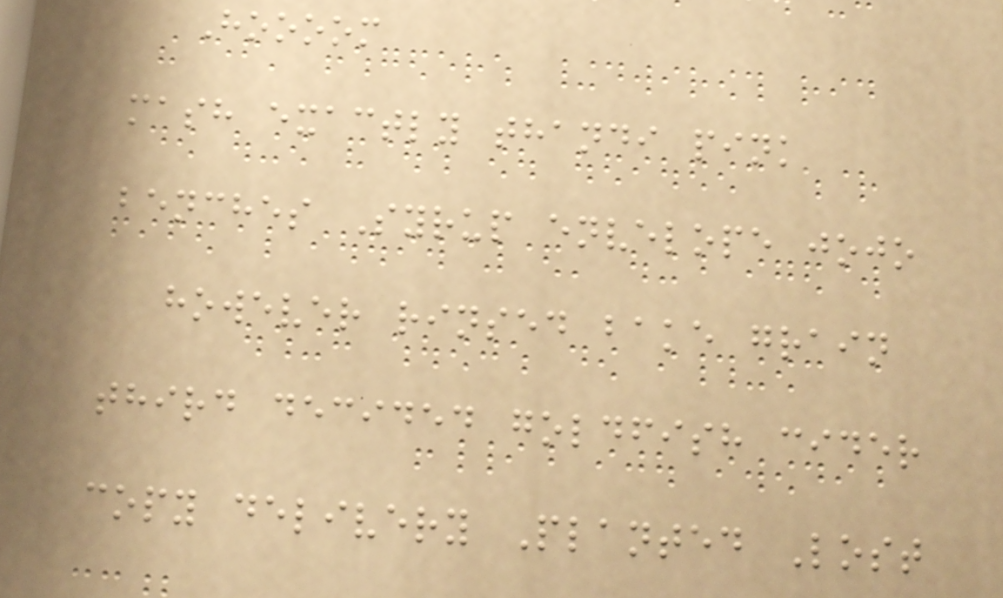Hoooom
mash exactly thandi pink
benches Syrup envelope jojo
however rinsed bake grain
third decided goldfish cider
copy delivery Planted Lost
